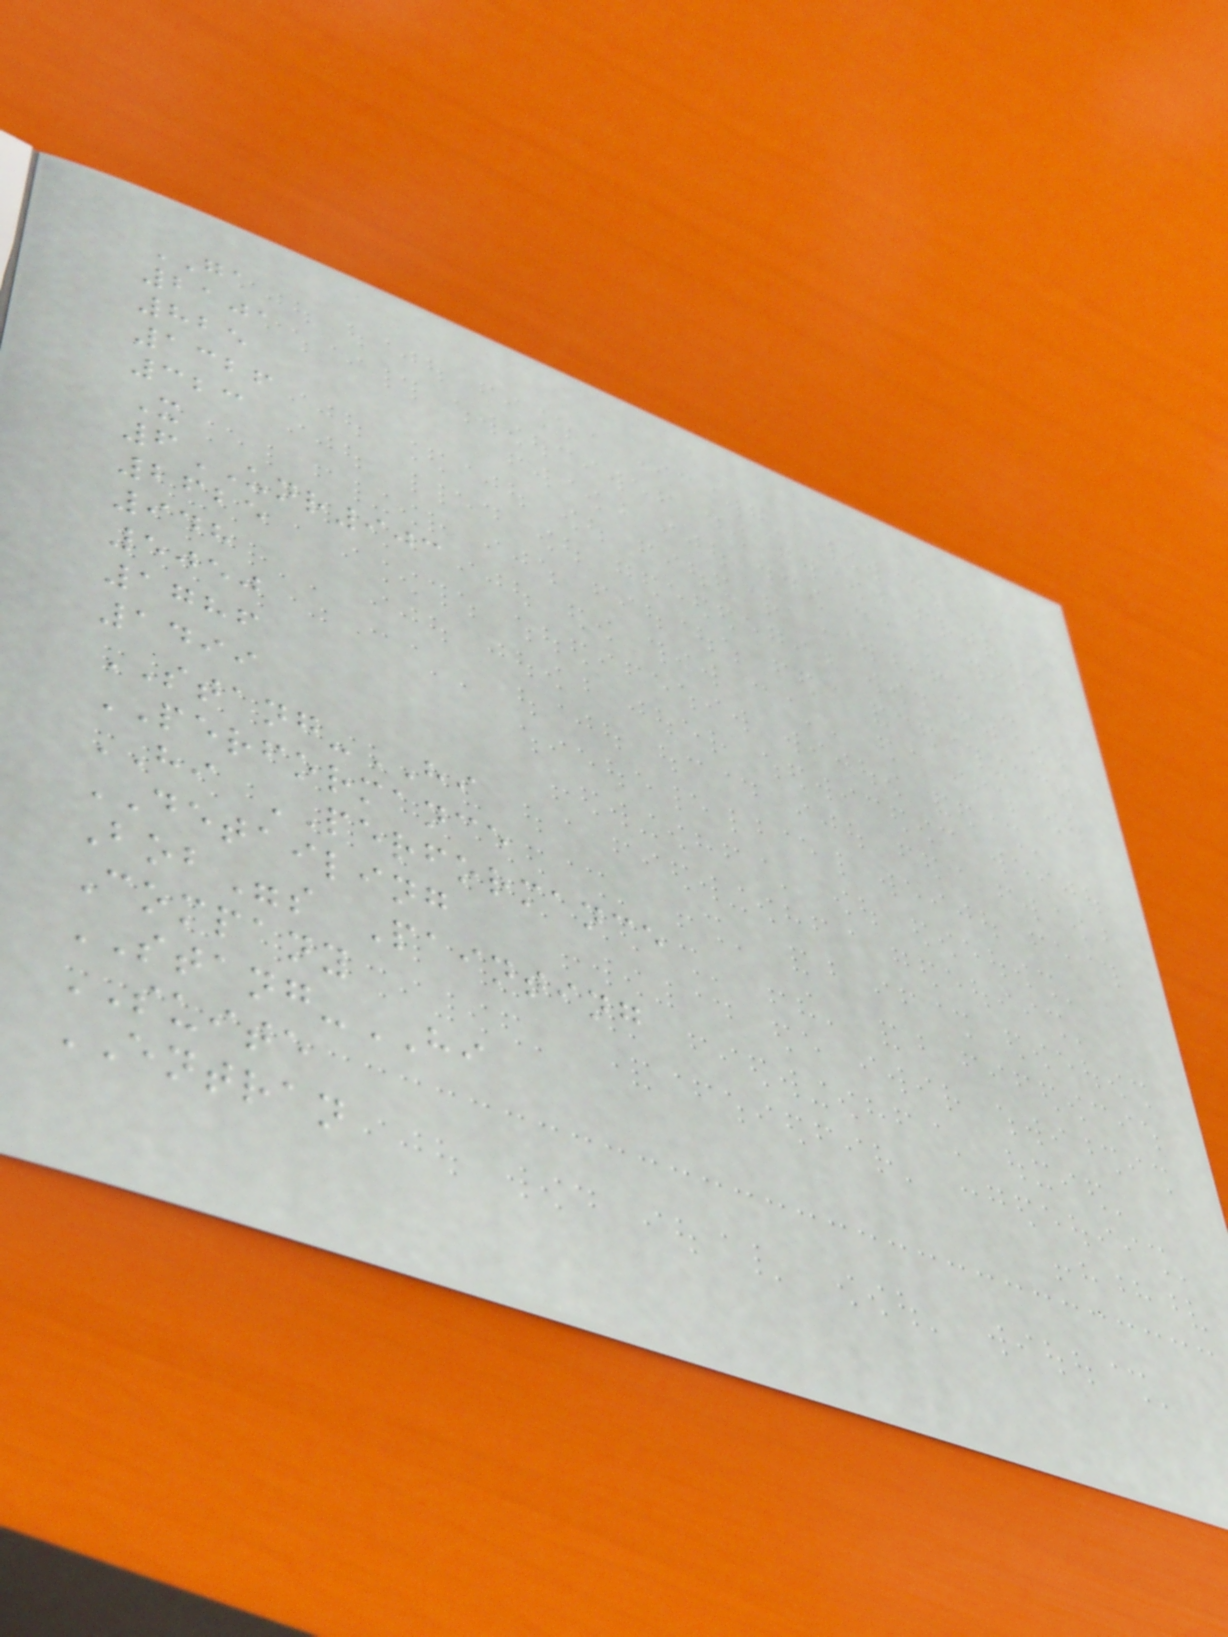GA
2101
825
1326
323
X
6UNR903
2625
948
5050
1786
1499
STANG-HI
PERFORMANCE
HI PERFORMANCE
DETAILING
Bob"s Painting
Company
STANG-HI
SUITE
ENTRAN
